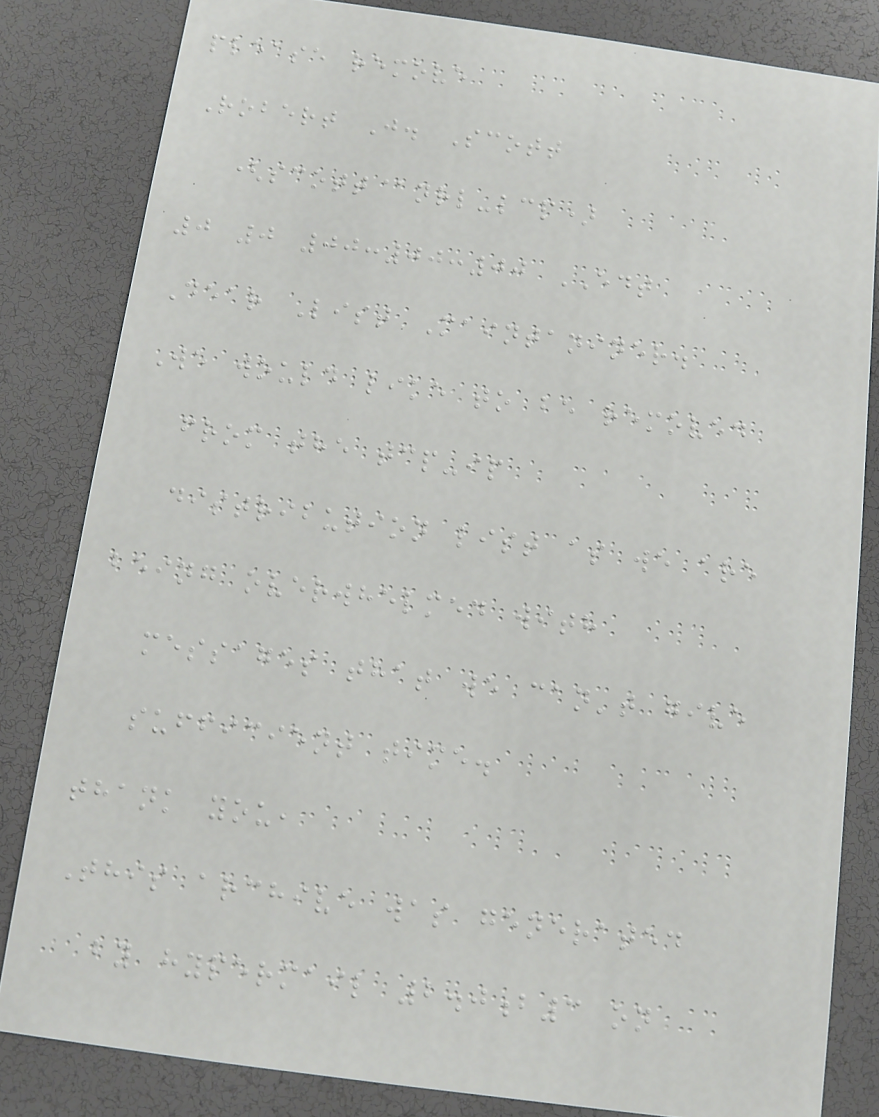please remove
Robert J. Scott
(scott@nrl-lcp)
0 0 00:00:00 EDT
Dear List Maintaniner.
We would like to be removed
from the tcp-ip
distribution list as we are
being overwhelmed with
messages that we can't give
sufficient time.
thank you,
This archive was generated
by hypermail 2.0b3 on
